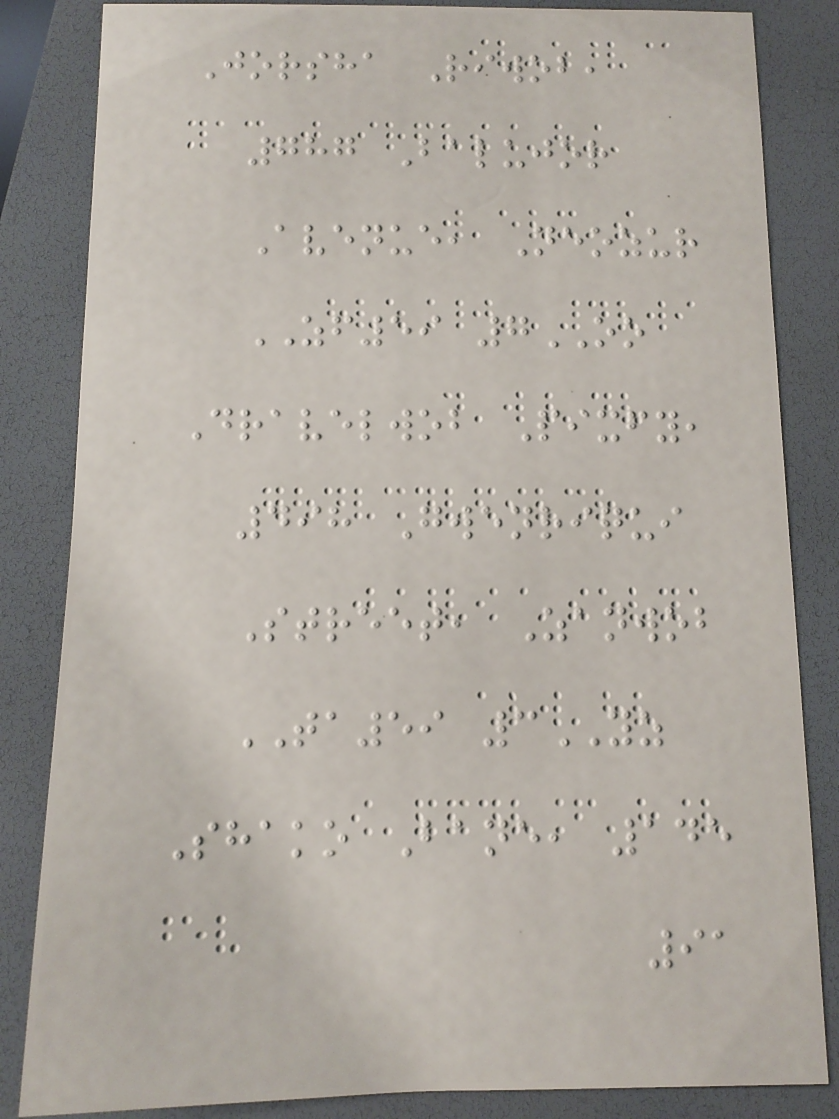Jorsha Riwob,
787 Balujor
Avenue, Neozur
ZF59 7OO
Dravelwob Pixfy,
498 Gwenriqui
Street, Zanwob
TA59 3YZ
Shako Bane, 145
91
